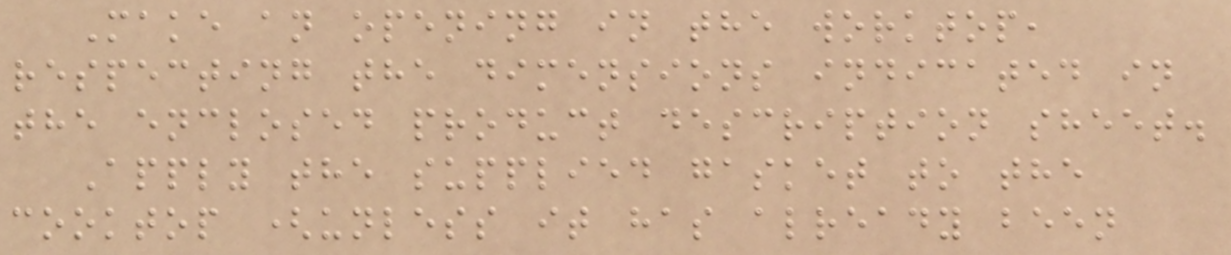Make an opening in the worktop,
respecting the dimensions indicated in
the enclosed product description sheet.
Apply the supplied gasket to the
cooktop (unless it has already been
